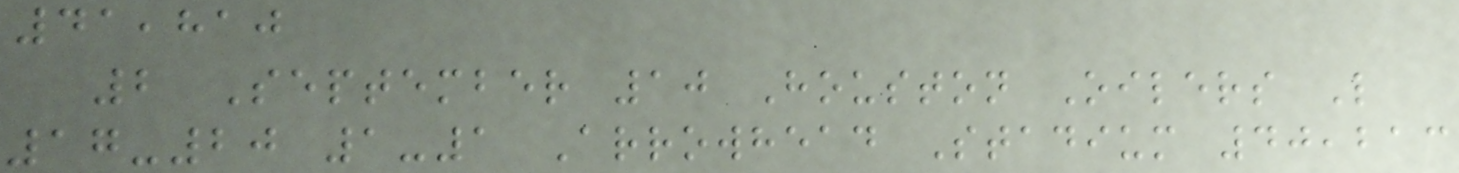41,810
2 September 10 Houston Oilers L
17-20 1-1 Arrowhead Stadium 40,213
